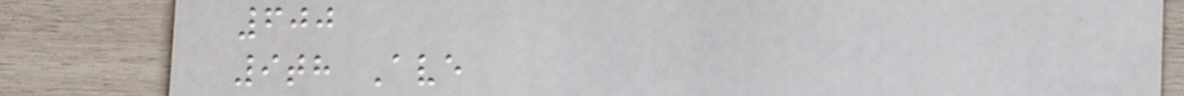600
9th Ave
